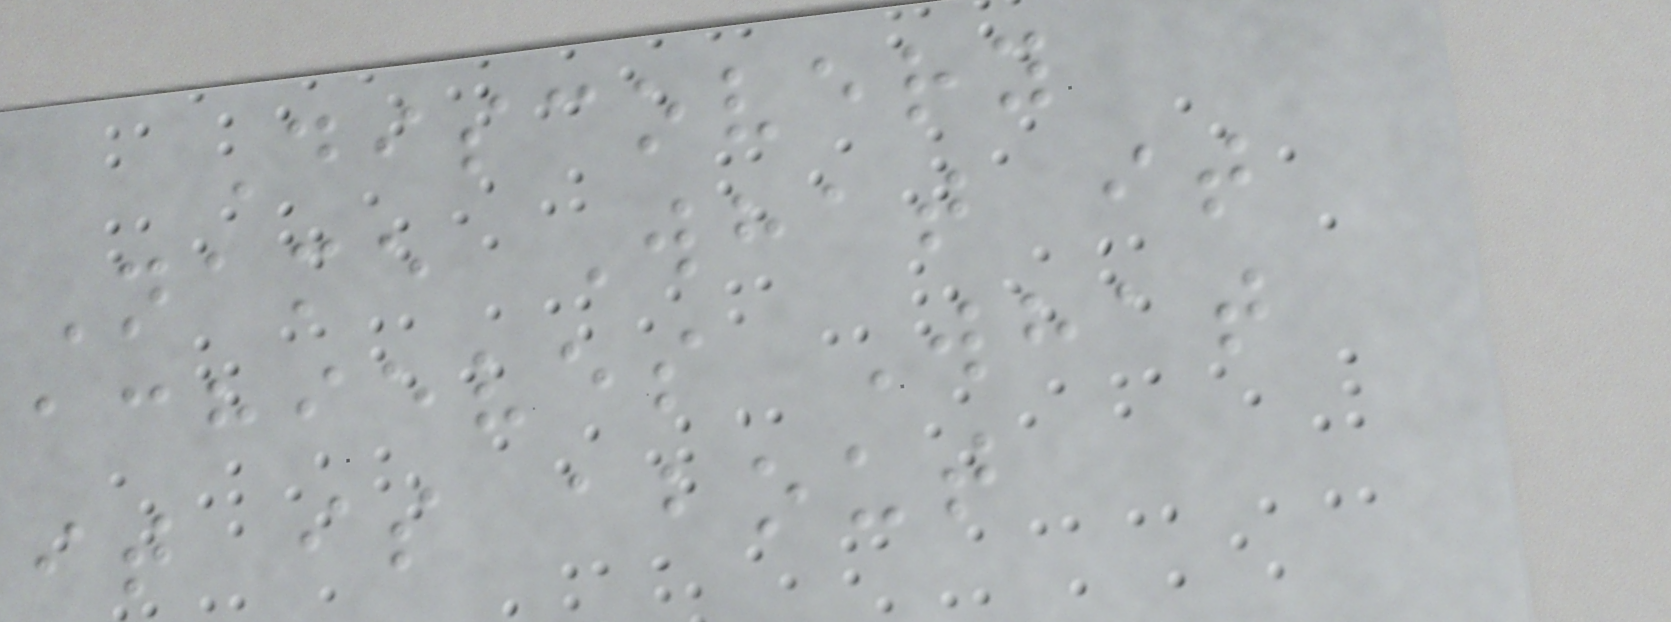Discovery
Name What it
achieves What
it is about
